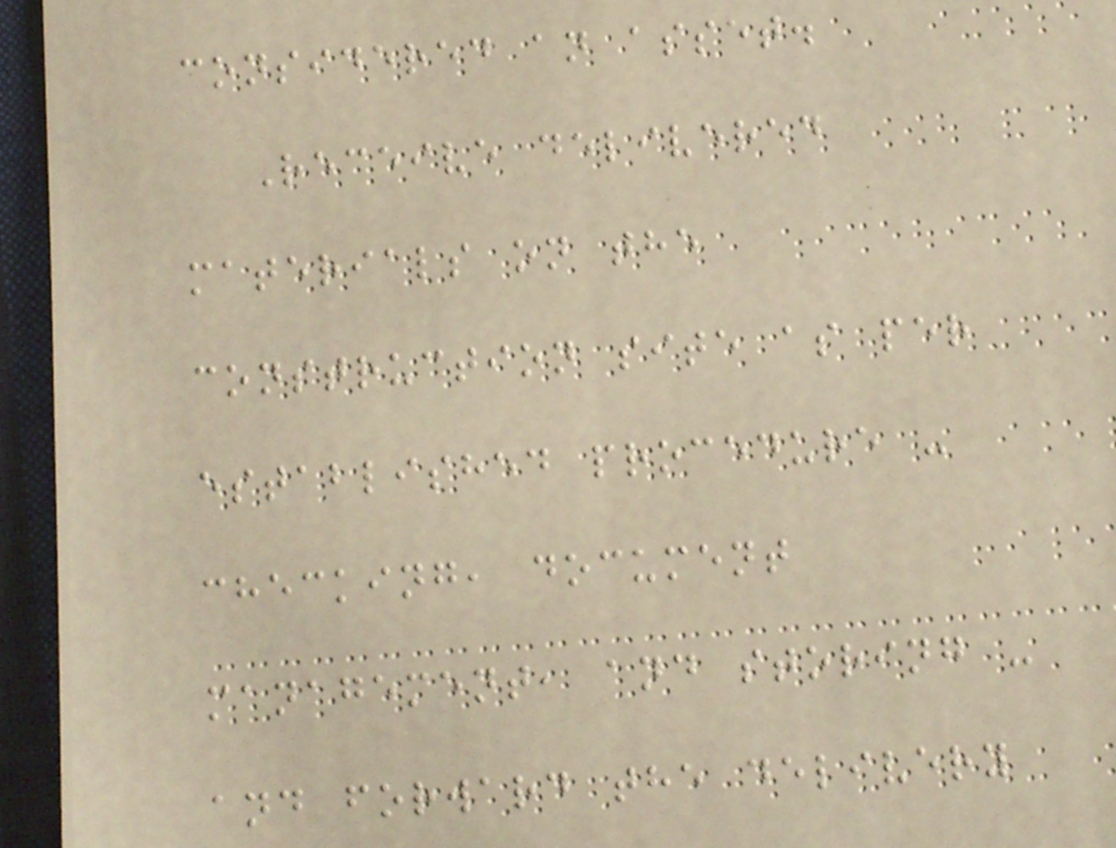considered an asset.
Receive delivered
materials on the
construction site as per
established procedure -
checking, document
management, and storing -
and forward the delivery
